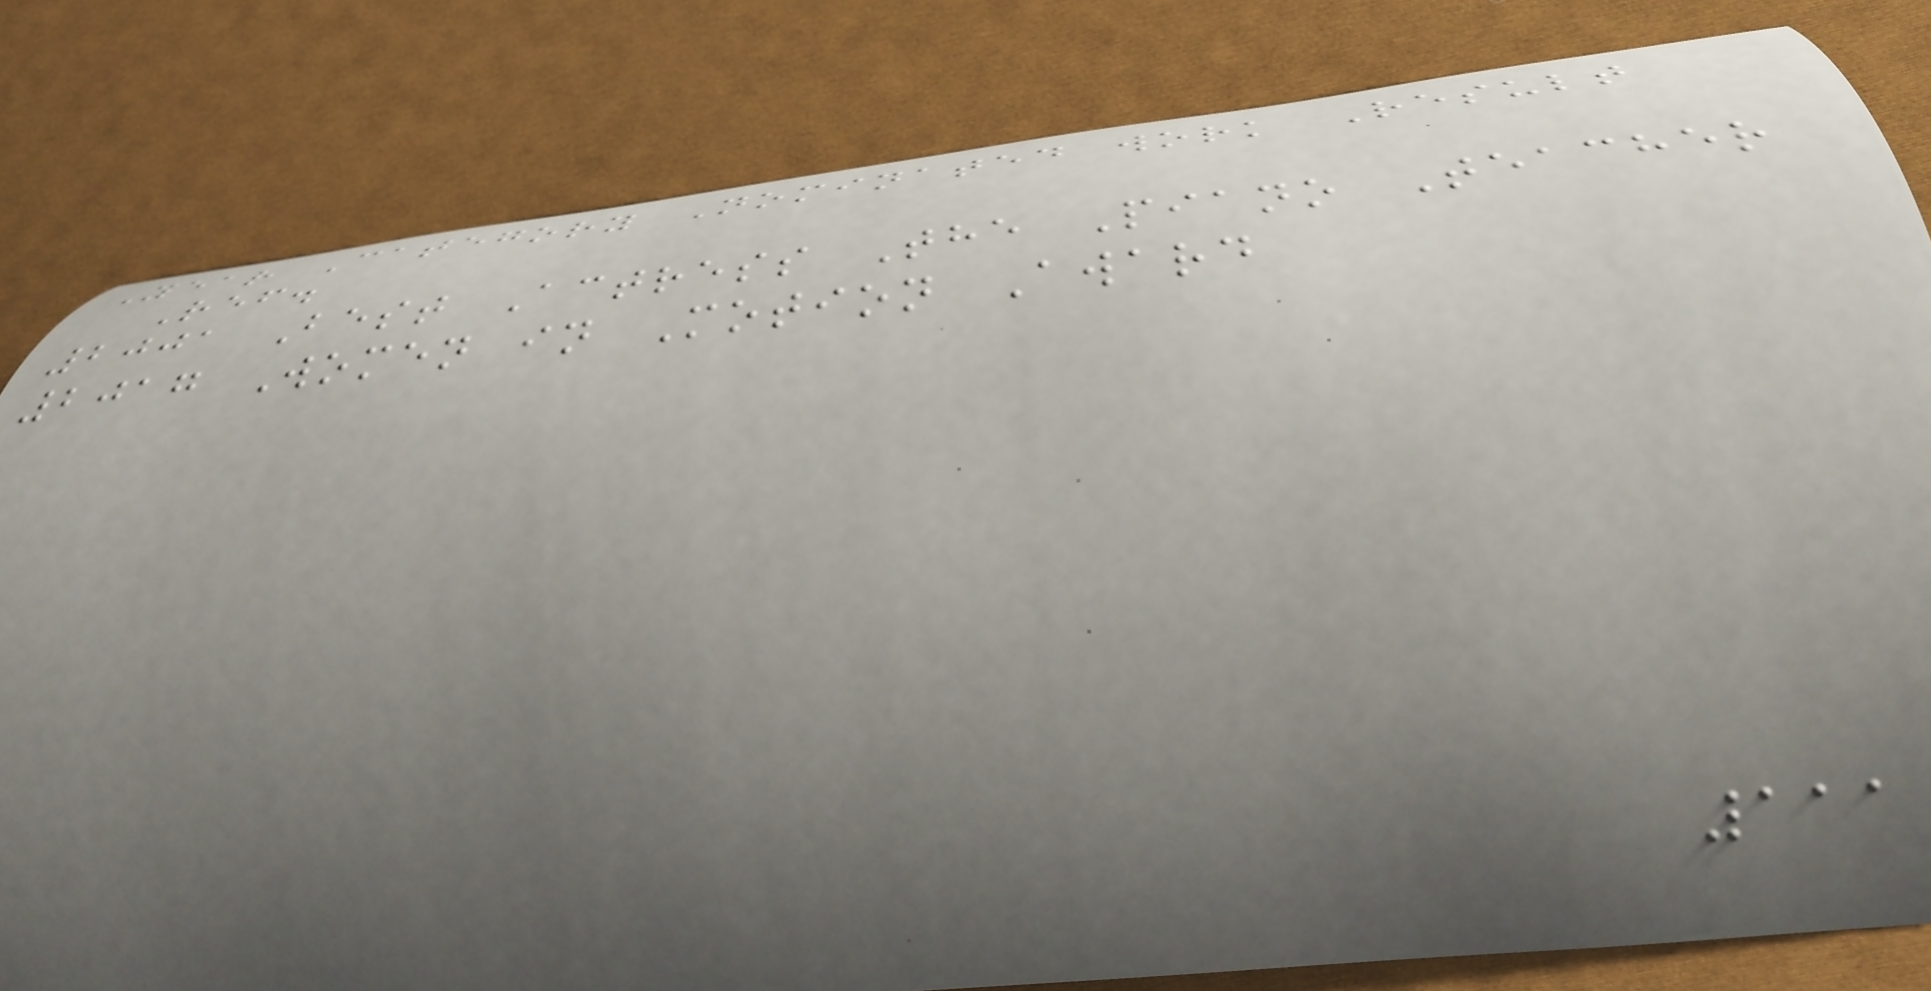Year Category Nominated work Result
Ref.
2001 Best Actress The Piano Teacher
2017 Women in Motion Award
111
